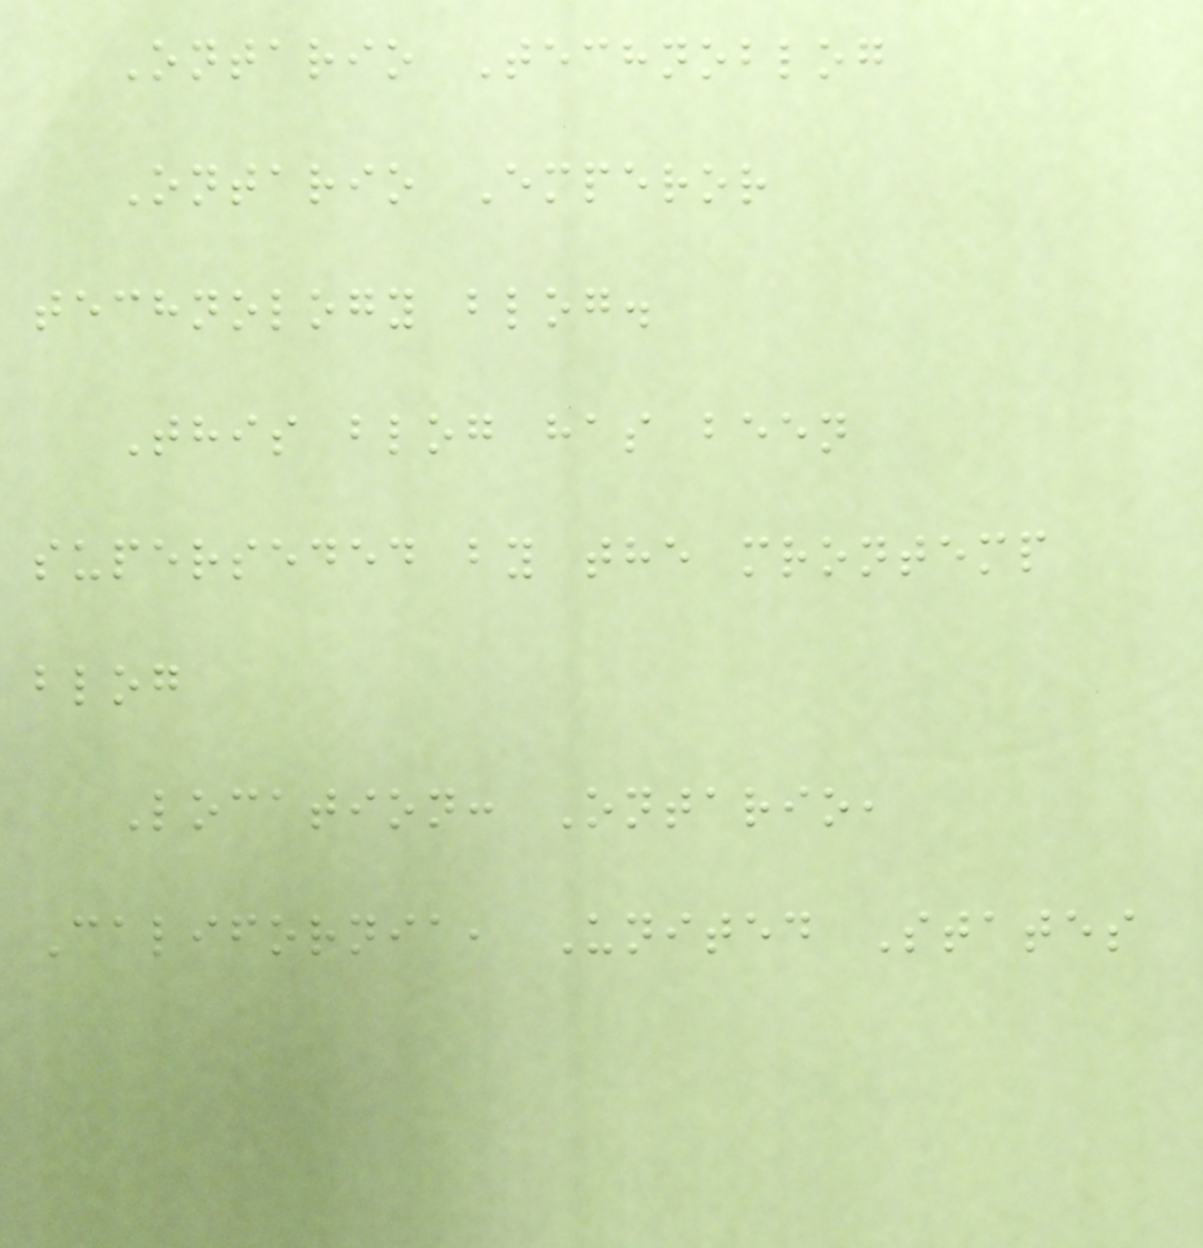Ontario Technoblog
Ontario Emperor
technology blog.
This blog has been
superseded by the mrontemp
blog
Location: Ontario,
California, United States
